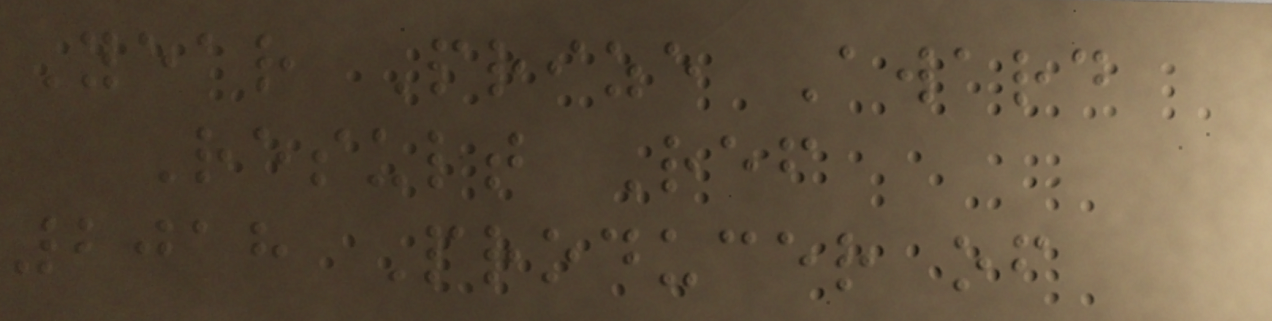Year Prize Award
Result Ref
2018 Producer of
